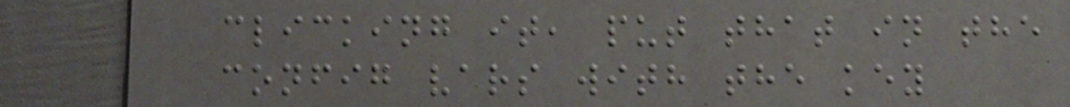clicking it, put that in the
config vars with the key
